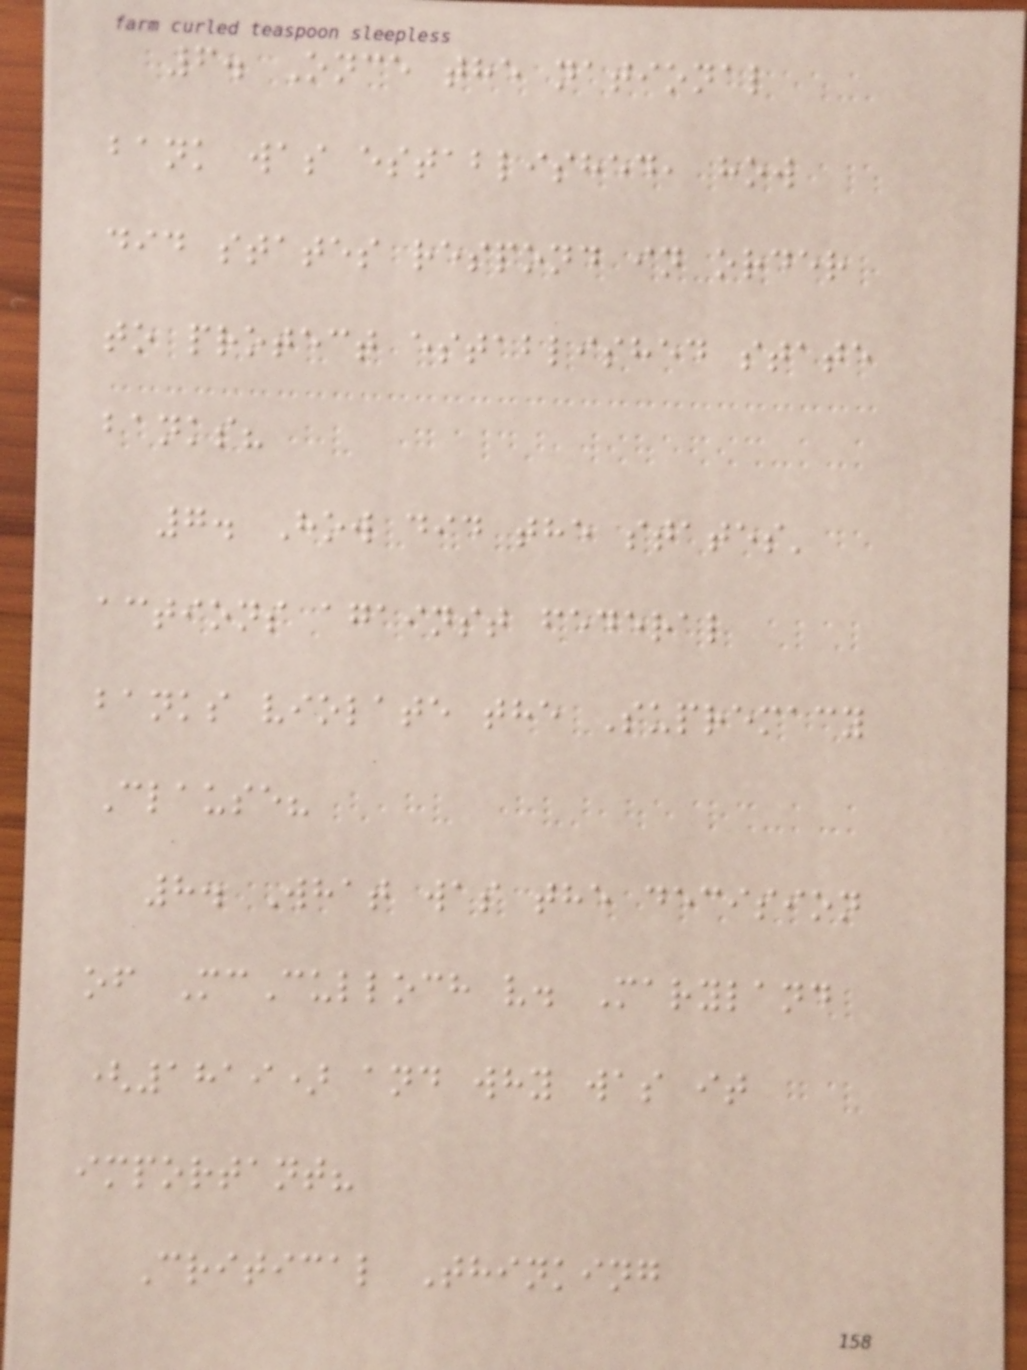6. Once the national
bank was established, how
did states respond in order
to protect established state
banks?
7. How did the states'
actions against federal
banks violate the Supremacy
Clause?
8. What was the decision
of McCulloch v. Maryland
(1819) and why was it
important?
Critical Thinking
